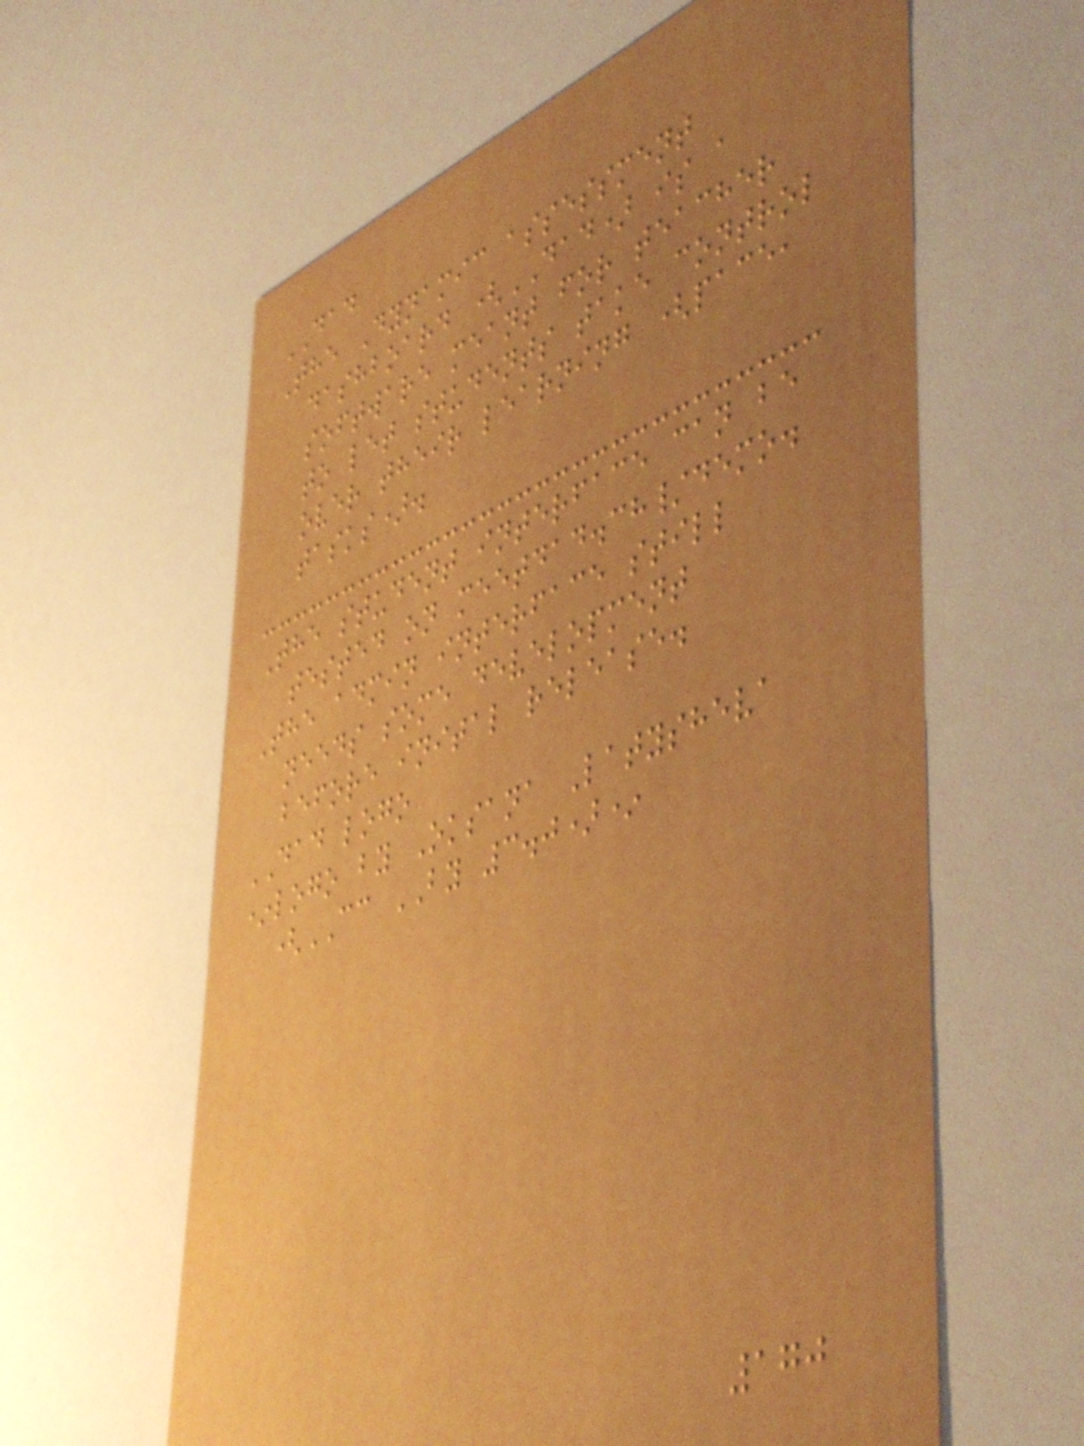DAD
The Dynamic assessment
dashboard (DAD) is a
software meant for teacher
to let students take control
over their learning (pace,
tasks).
The student interface can be
tested on meetdad.ch/demo.
The admin interface still
needs some development
before inital release.
DAD logo
*logo by Oksana Latysheva
(CC BY 3.0)*
170
